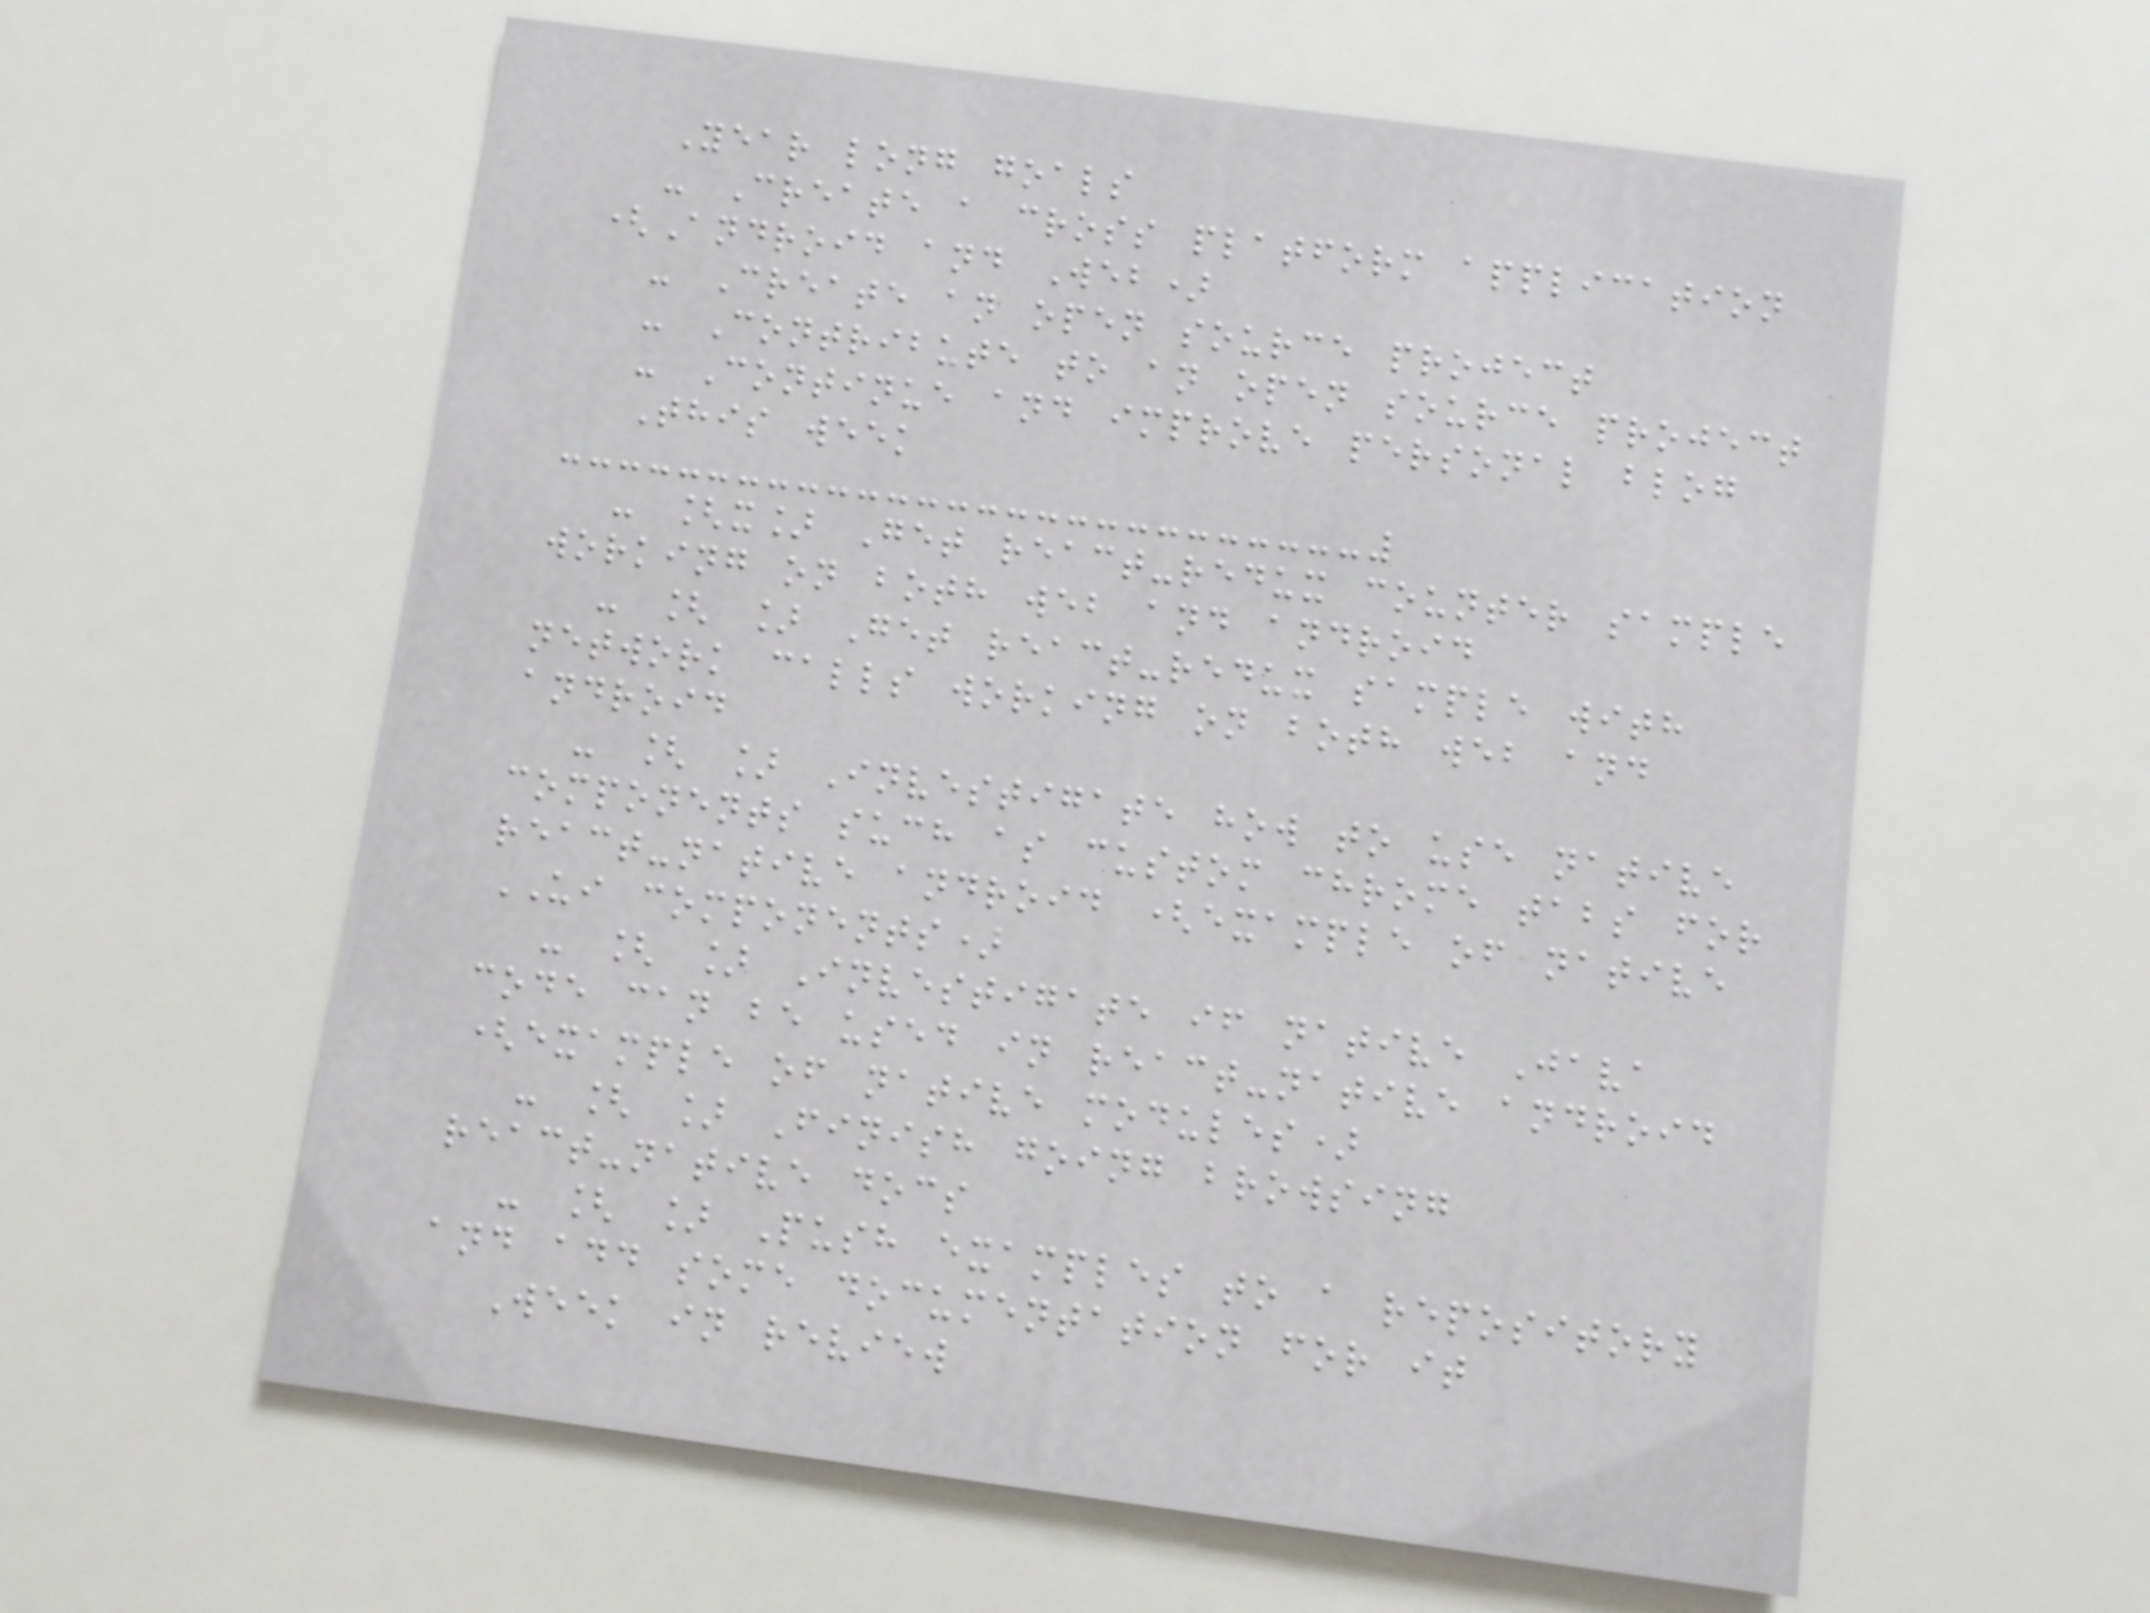Year long goals
- Create a cross platform application
(Android and Web)
- Create an open source project
- Contribute to an open source project
- Continue and improve personal blog
This week
- [x] Get react-redux counter sample
working on both web and android
- [ ] Get react-redux sample with
network calls working on both web and
android
- [ ] Investigate how to use native
components such as custom chrome tabs for
react-native android (example of native
UI components)
- [ ] Investigate if native Java
code can be used in react-native android
(example of native modules)
- [ ] Finish going browsing
react-native docs
- [ ] Push examples to a repository
and add some documentation for it
Week in review
